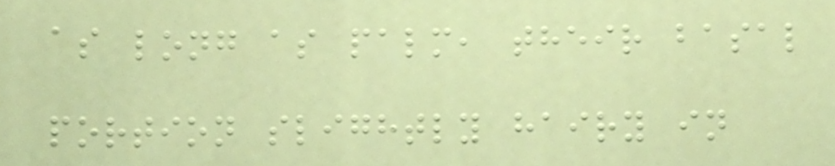as long as palm, their basal
portion slightly hairy in
